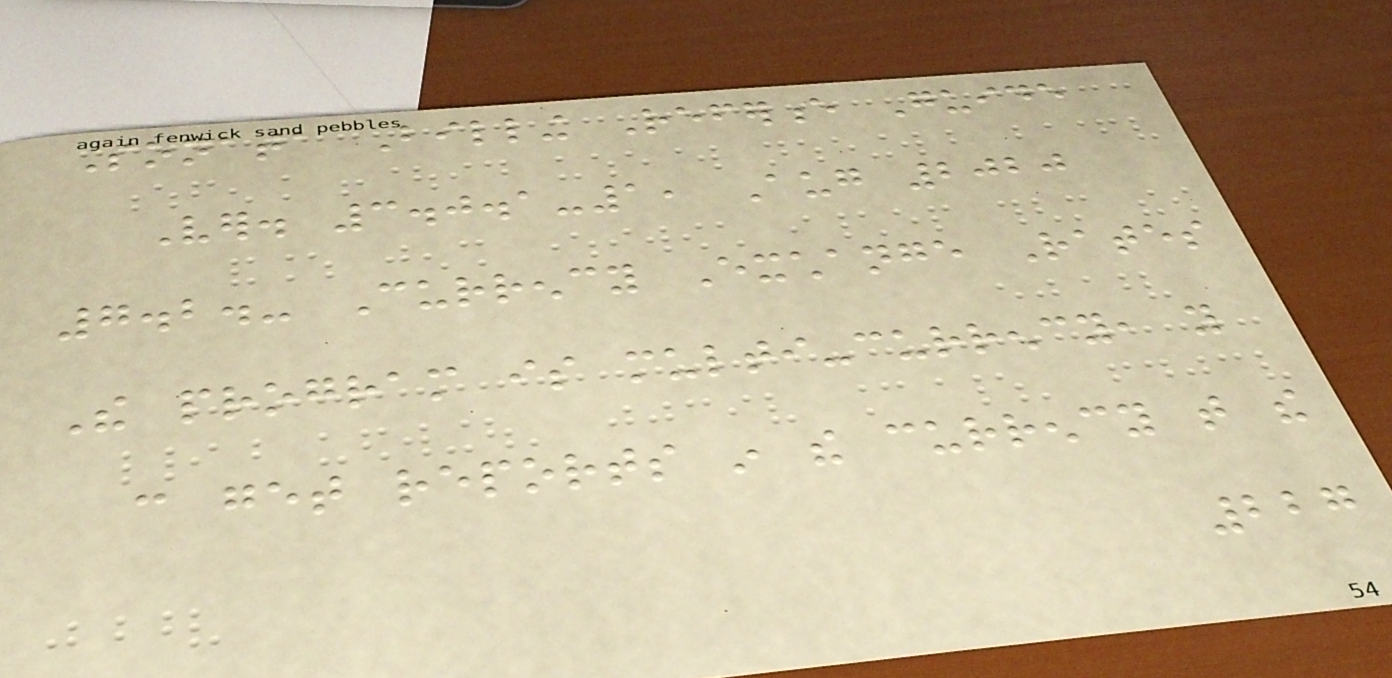Sonata Billing Reference Guide
Ver. 3.0.1-1, Aug 2020
7.2.- Currency Exchange Rates
The program is multi-currency, you
can get reports in the currency that the
227
